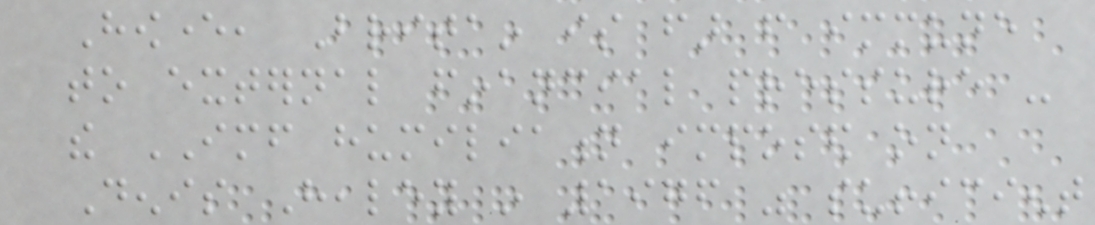However, Britain is far from immune
to external financial pressure -
the IMF humiliation imposed on
Denis Healey in 1976 was sufficient
